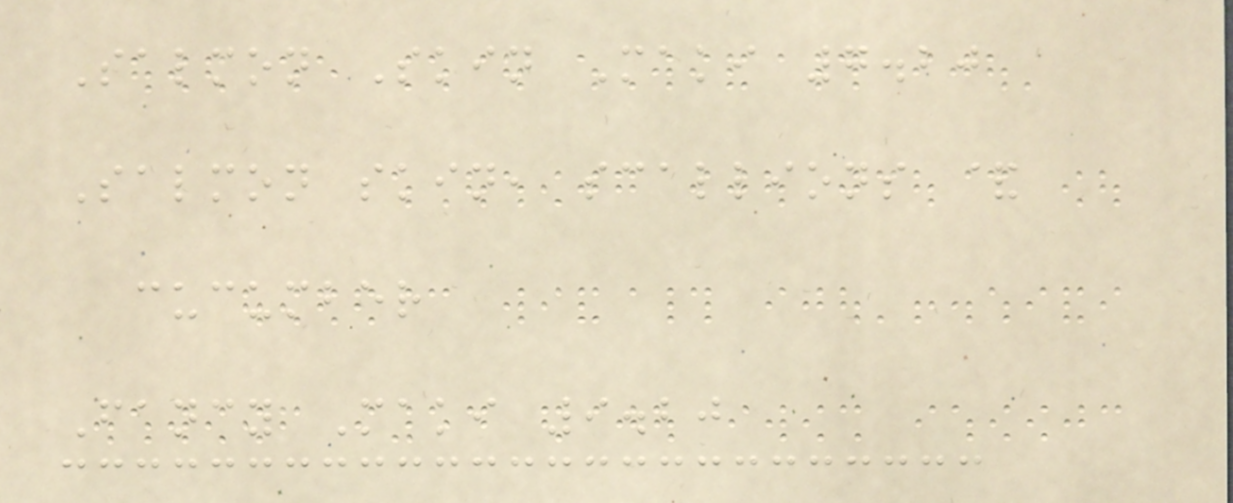Salmon Skin Maki 7.20
Salmon skin, scallions &
cucumber
Fancy Maki 9.20
